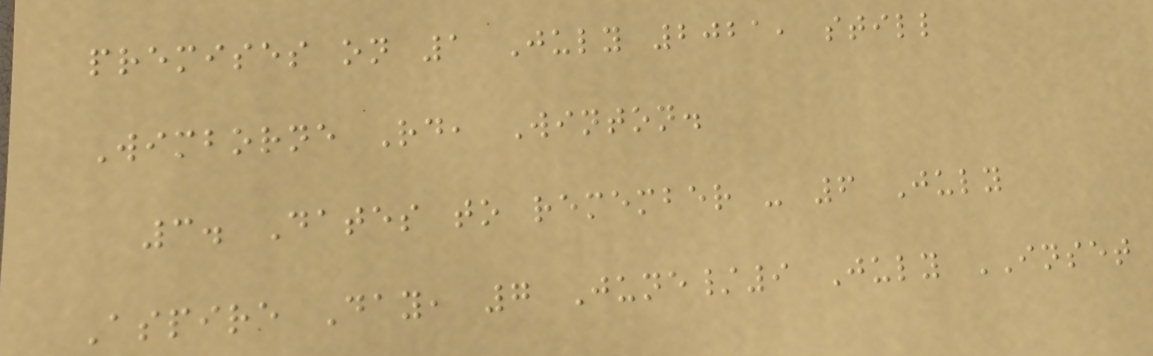premises on 1 July 2021, still
Wimborne Rd, Winton.
3. Dates to remember - 6 July
Aspire Day, 7 June/9 July INSET
